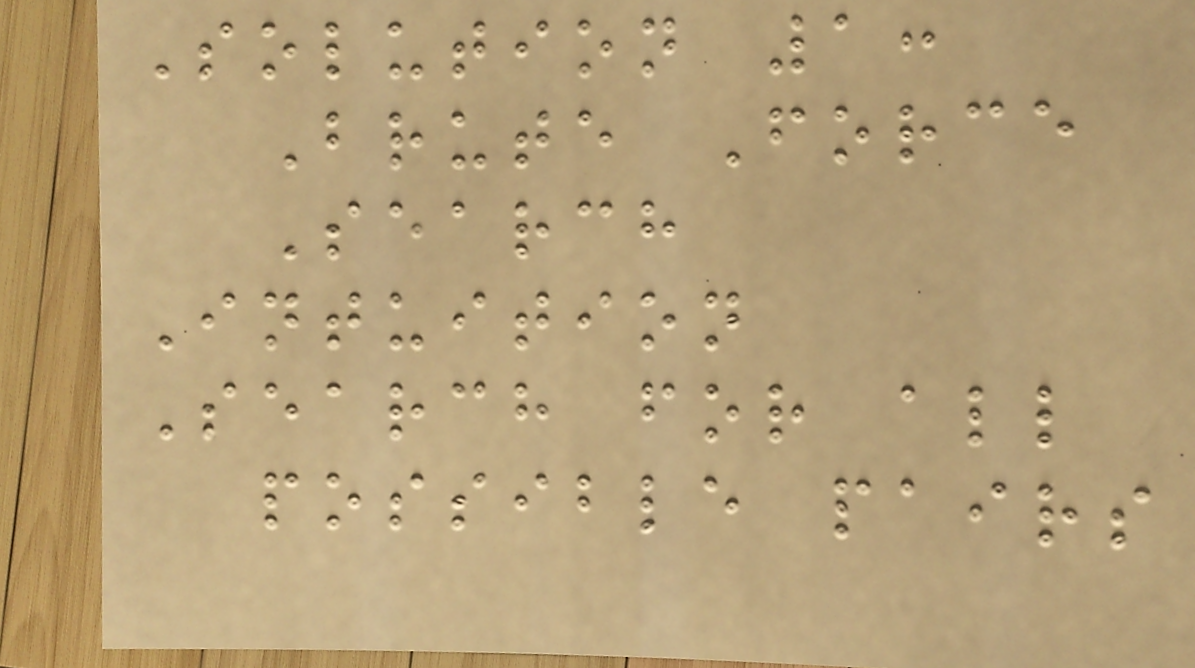Solution 1:
Brute Force
Search
Intuition
Search for all
possible pairs
